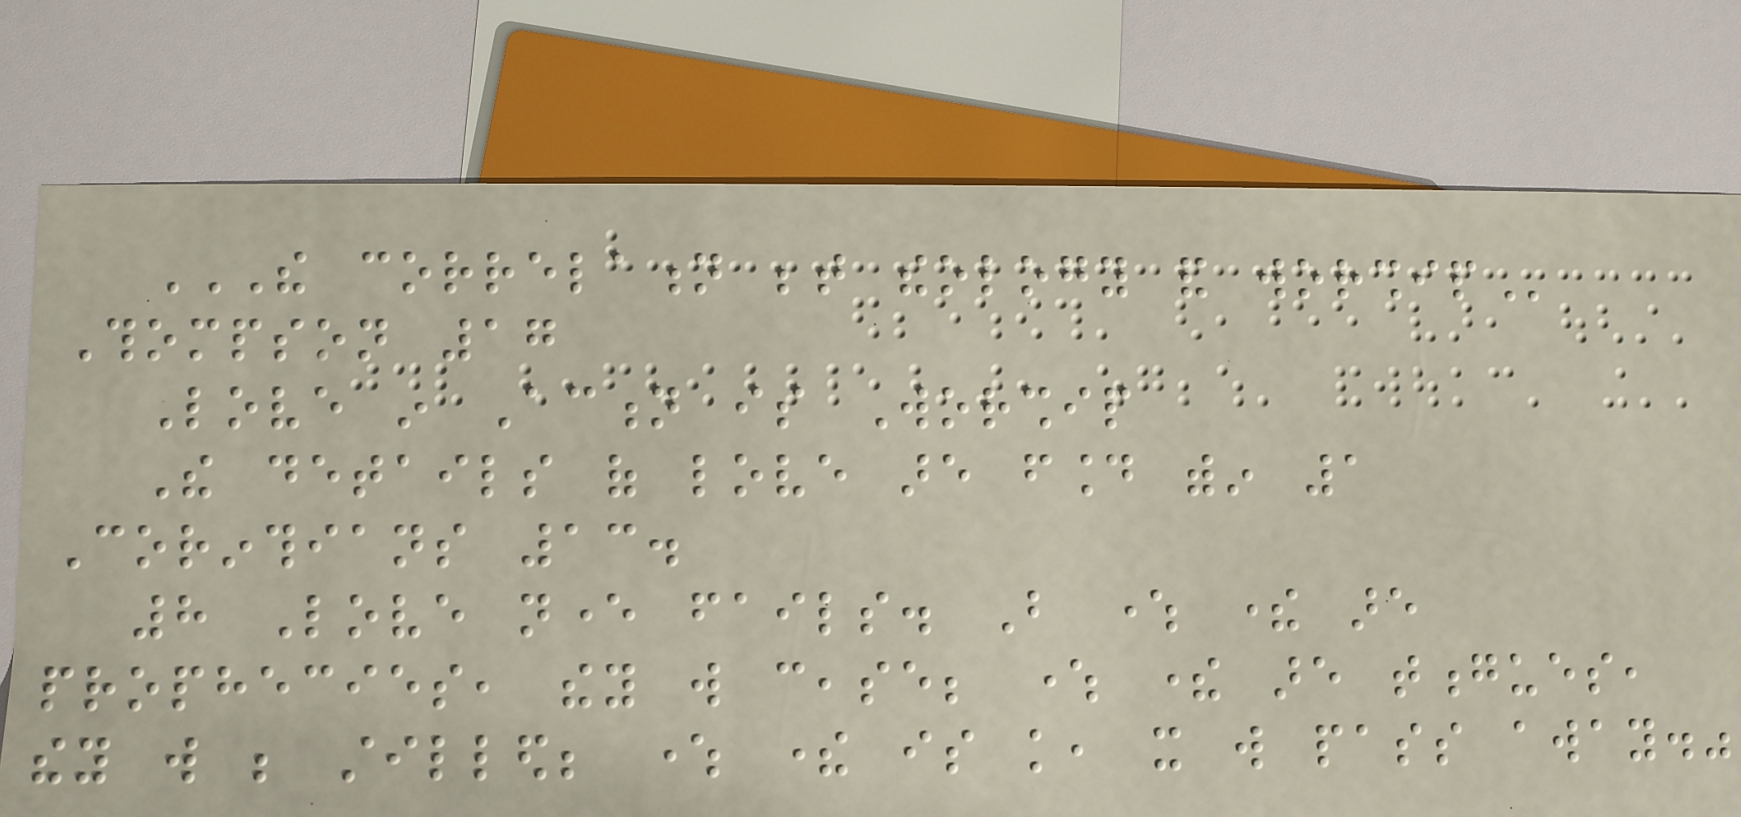THE CORRELATION BETWEEN THEOLOGY AND WORSHIP
Thompson 17
Love in Action is Worship
The details of love are found within 1
Corinthians 13.
8 Love never fails. But where there are
prophecies, they will cease; where there are tongues,
they will be stilled; where there is knowledge, it will pass away."
